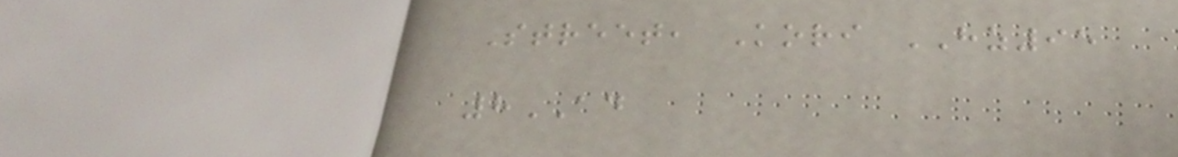Street, Kori HZ95
8AD
